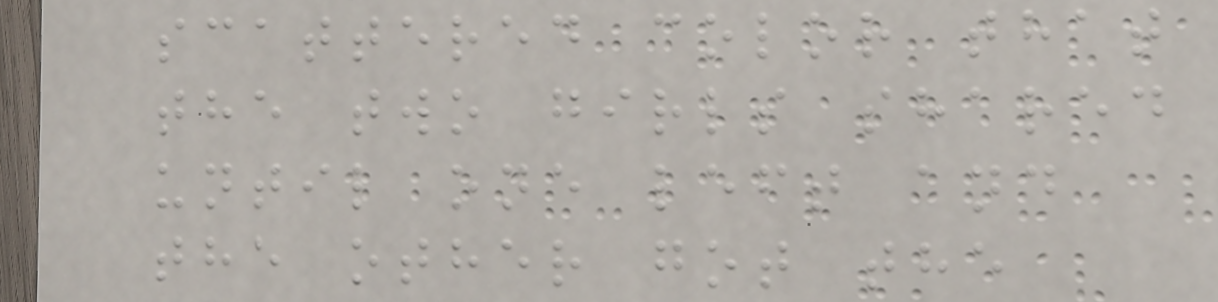scattered color that
the two girls shared
until one left and
the other got the
